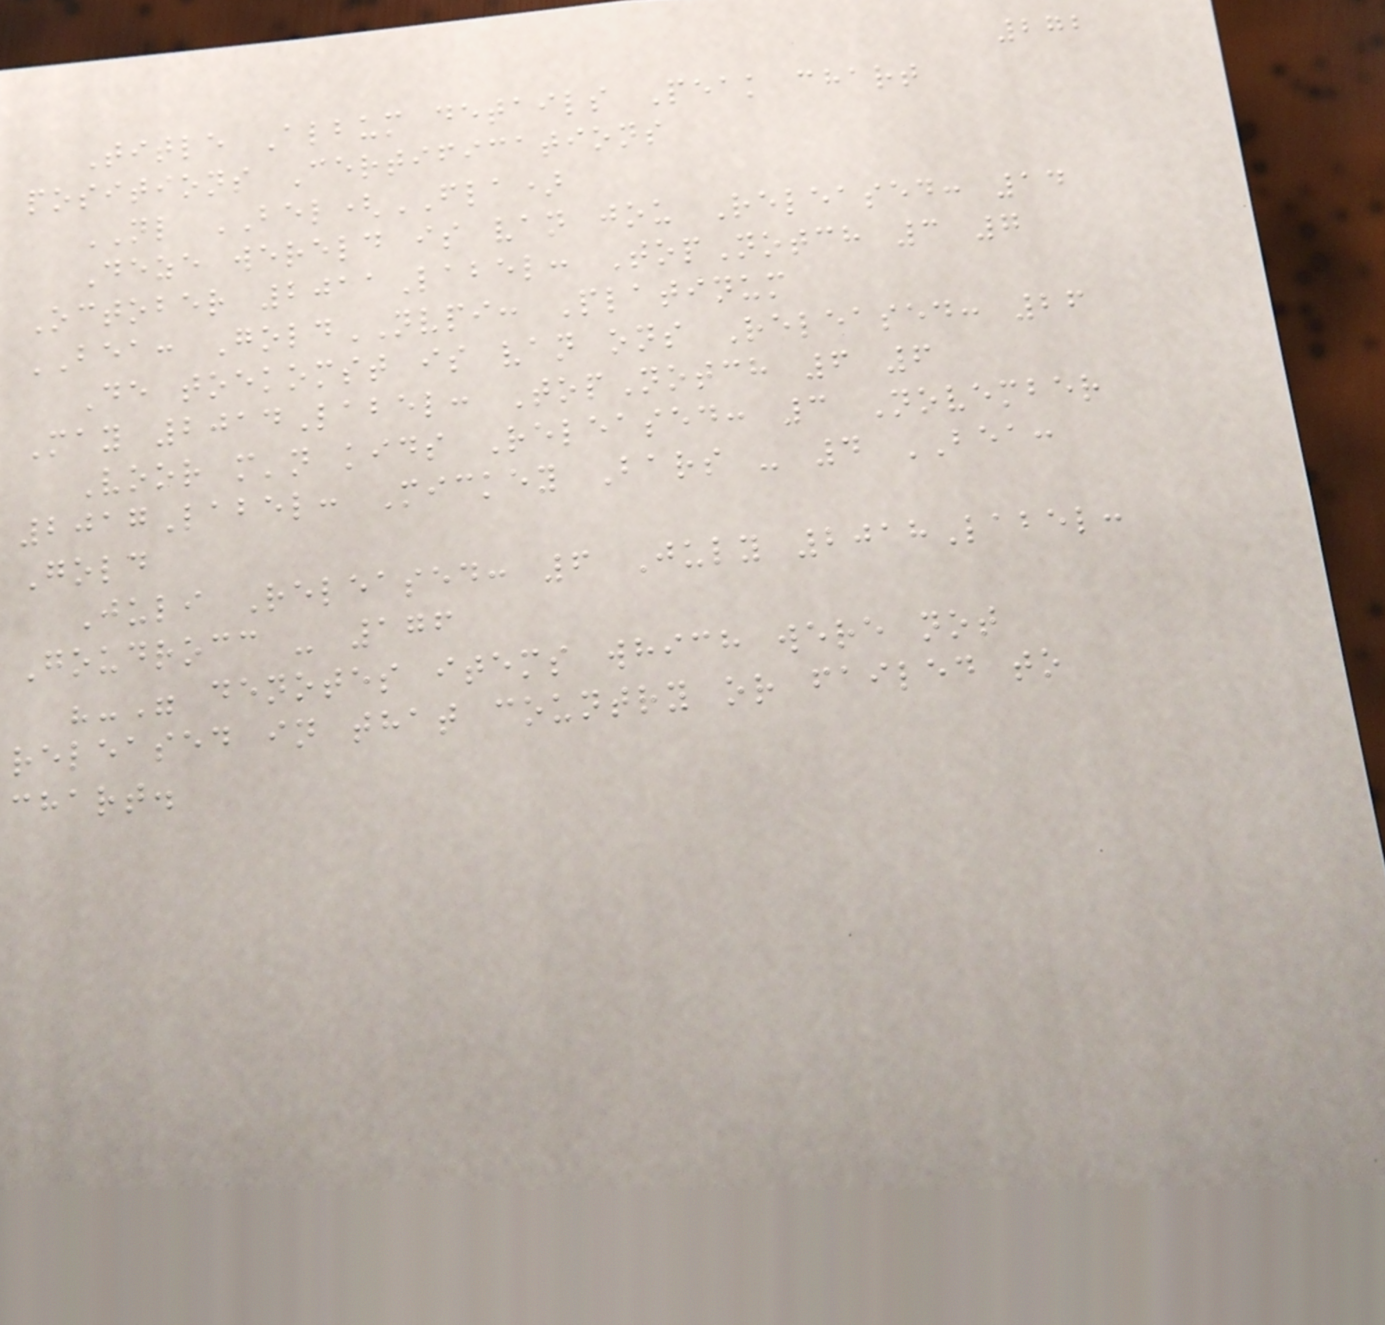272
Title Album details Peak chart
positions Certifications
NL BEL(FLA)
Deze wereld is van jou Released: 14
October 2011Label: TopNotch 3 7
BEA: GoldNVPI: Platinum
De toekomst is van ons Released: 26
May 2014Label: TopNotch 6 6
Voor m'n kids Released: 3 November
2017Label: Mickey Bars - 4 BEA:
Gold
Juli Released: 6 July 2018Label:
Goudrocc - 176
"-" denotes items which were not
released in that country or failed to
chart.
